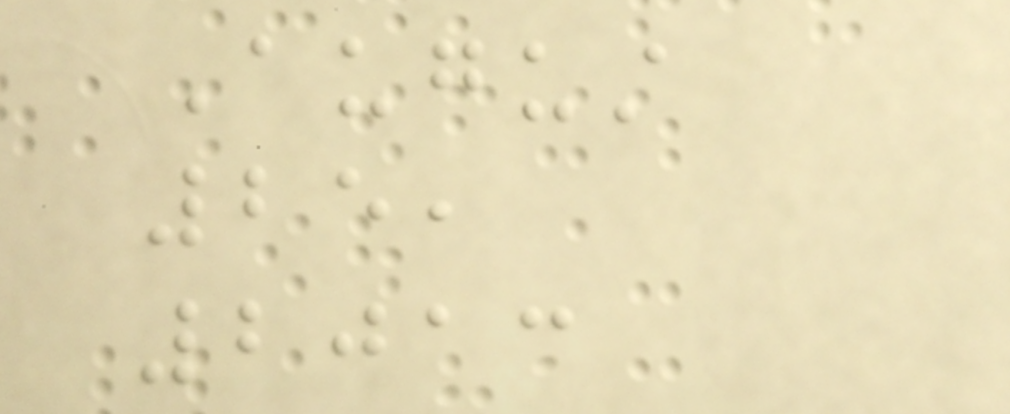August
25,
2013
